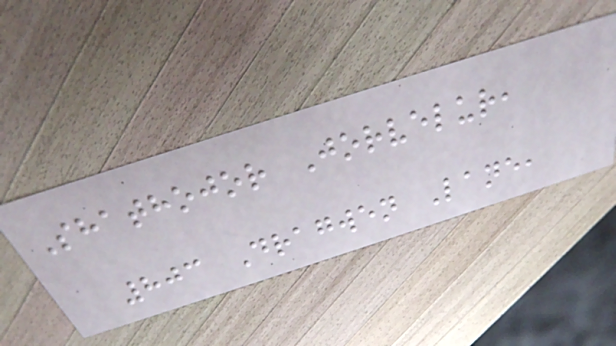Shathojor Jorvelur,
803 Dragwen Lane,
